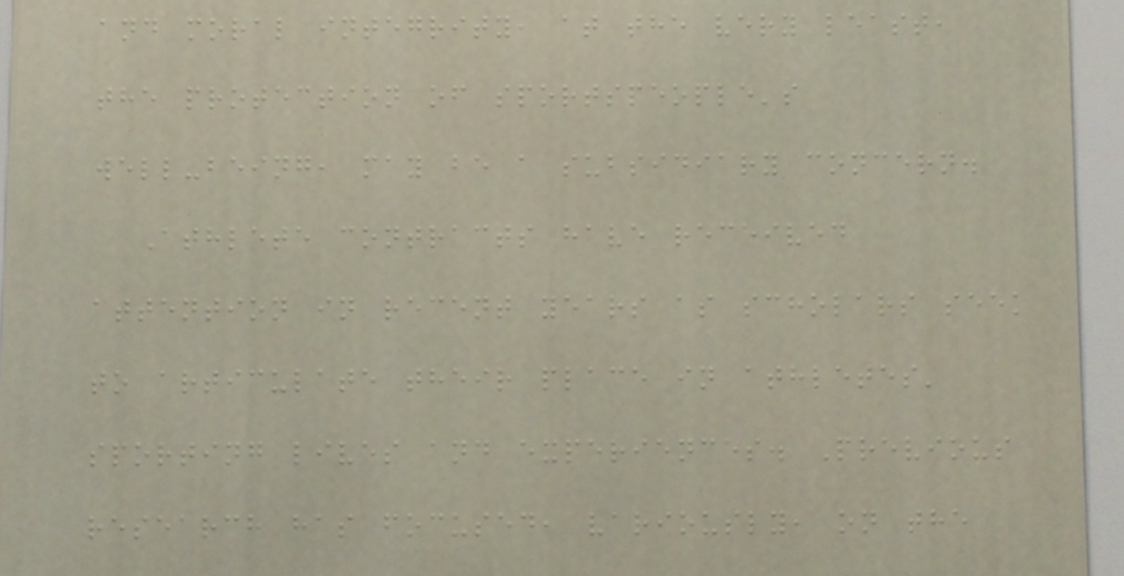and moral integrity, at the very least,
the protection of sportspeople's
well-being, may be a subsidiary concern.
Athlete contracts have received
attention in recent years as scholars seek
to articulate their place in athletes'
sporting lives and experiences. Previous
research has focused, variously, on the
